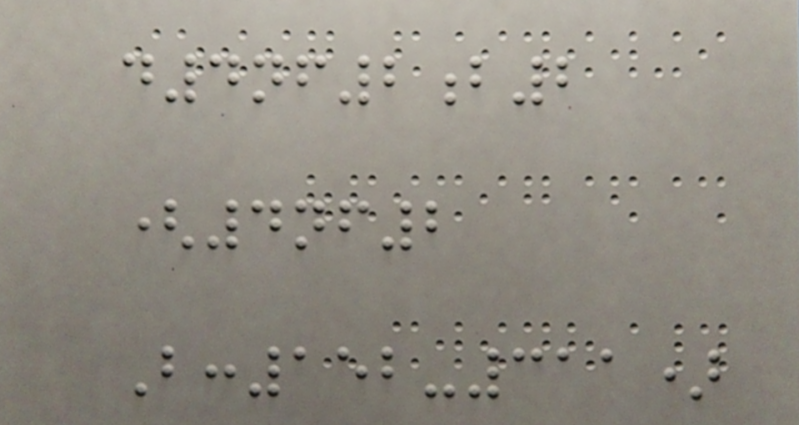d4nf2b2
(4nf2
B:152-311)
